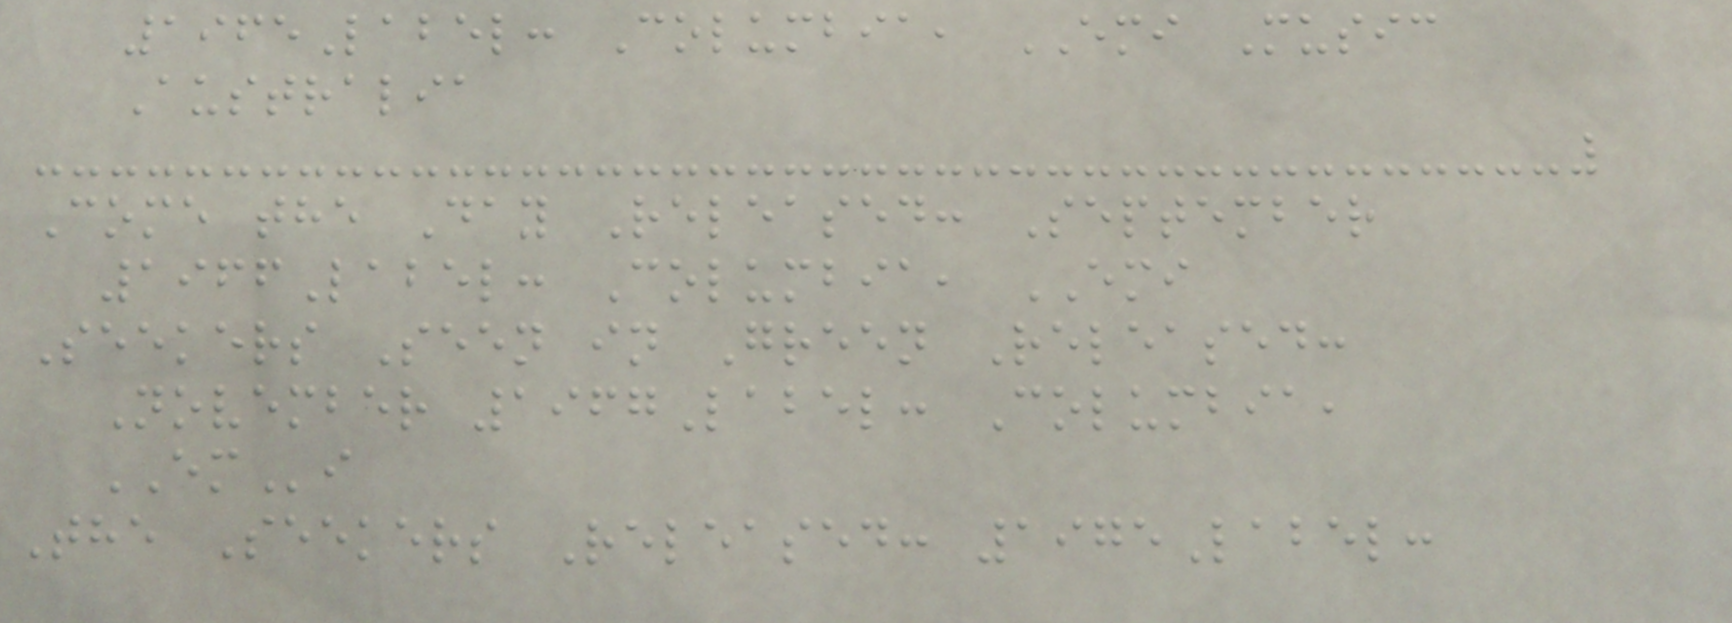1965Label: Columbia, EMI Music
Australia
Come the Day Released: September
1966Label: Columbia, EMI
Seekers Seen in Green Released:
November 1967Label: Columbia,
EMi
The Seekers Released: 1975Label:
